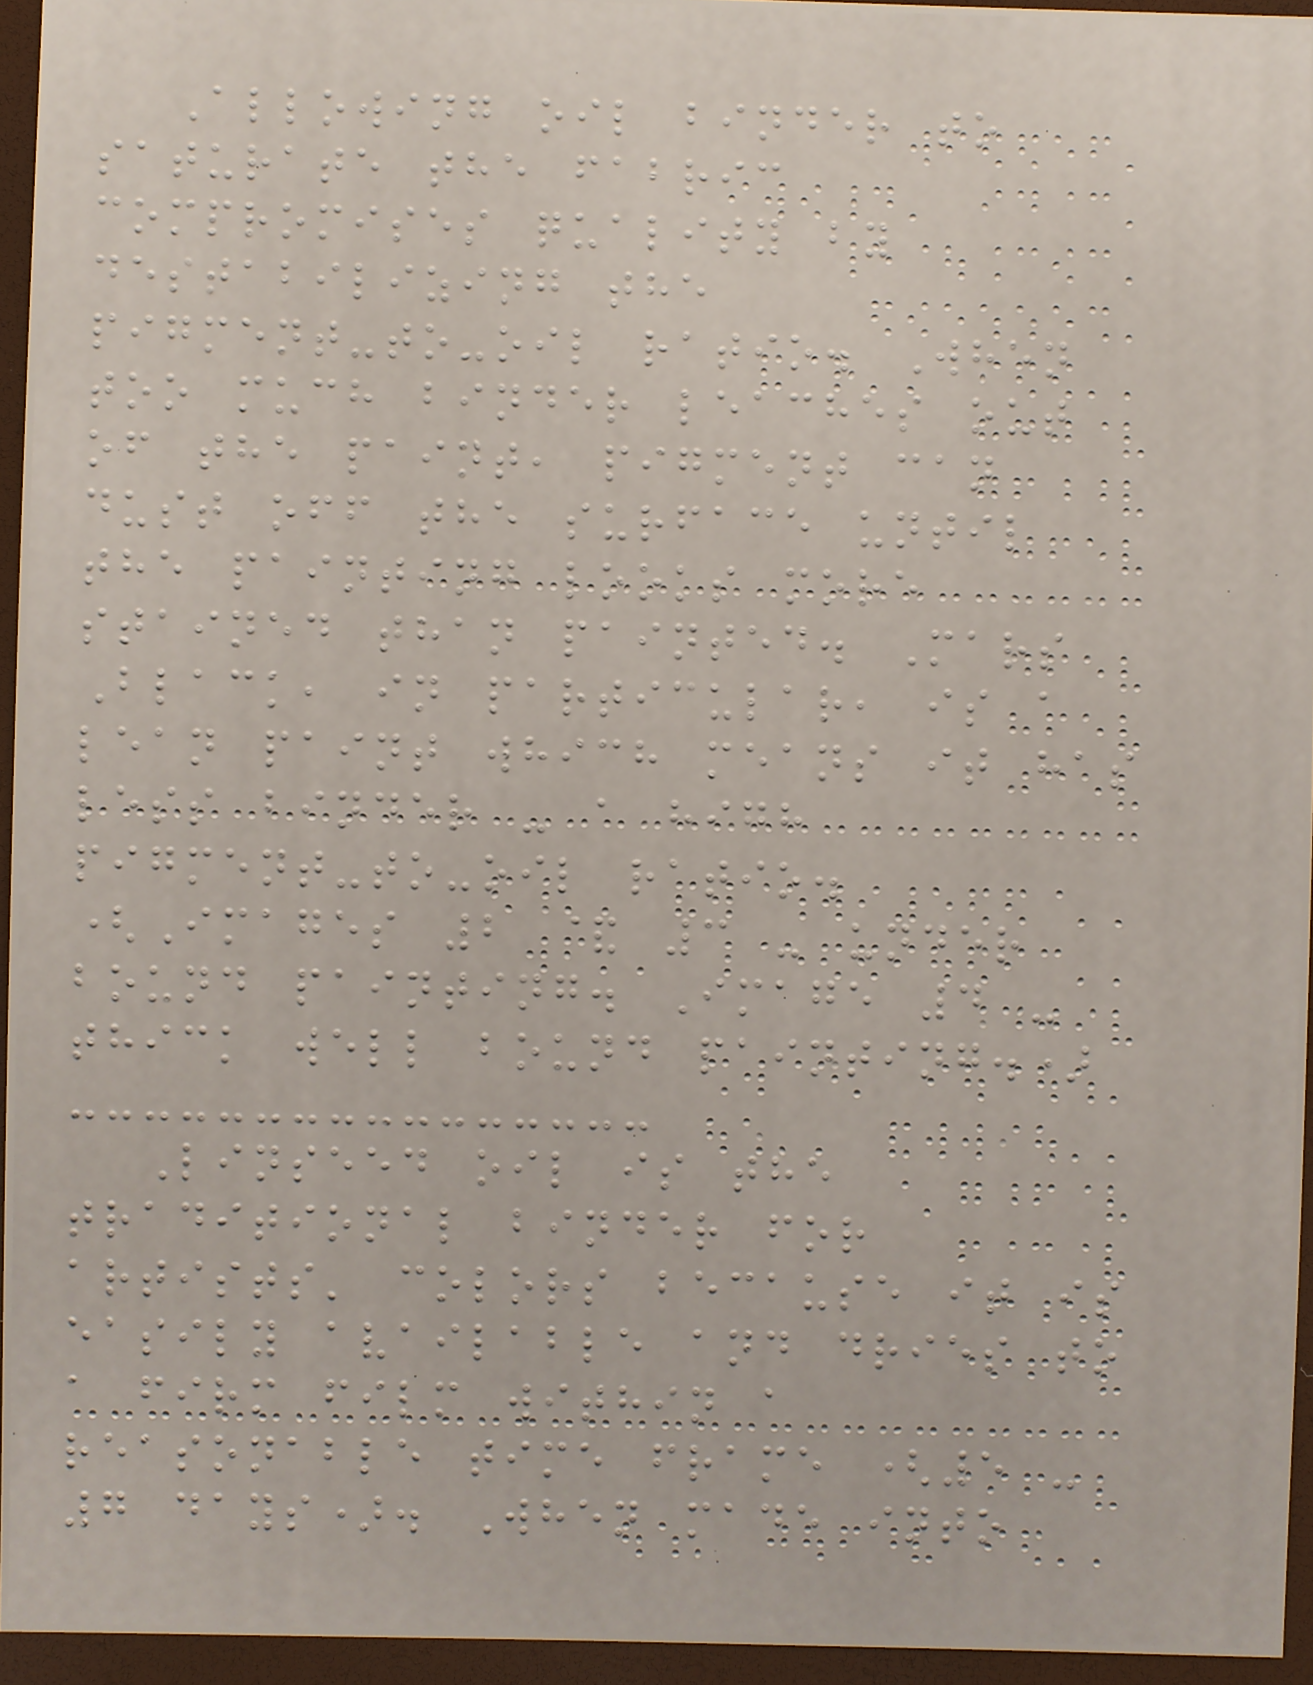Allowing oil binder to
saturate the fabric
compromises quality by
destabilizing the
pigment-to-oil ratio. When
too much binder leaches out
of the paint, pigment can
dust off the surface until
the painting looks more
stained than painted. Mars
Black, in particular, is a
lean paint which means it has
less binder - a high
pigment-to-oil ratio.
(Images 2 & 3 - under
bound painting. Image 4 -
thick well bound painting.)
Linseed oil is the
traditional binder for
artists' colors because it is
easily available and dries to
a firm film within a
reasonable time frame (5 -
7 days). When made into
